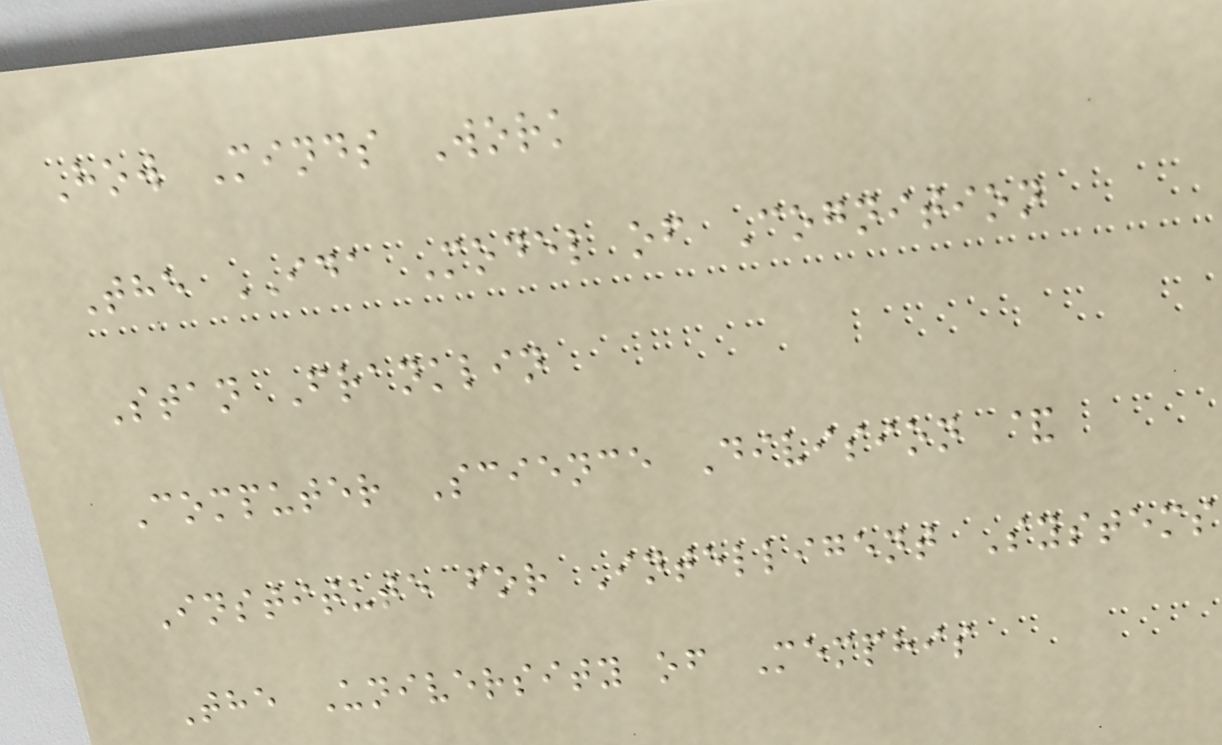How Minds Work
The IDA Model of Cognition
Stan Franklin
Computer Science Division &
Institute for Intelligent Systems
The University of Memphis
